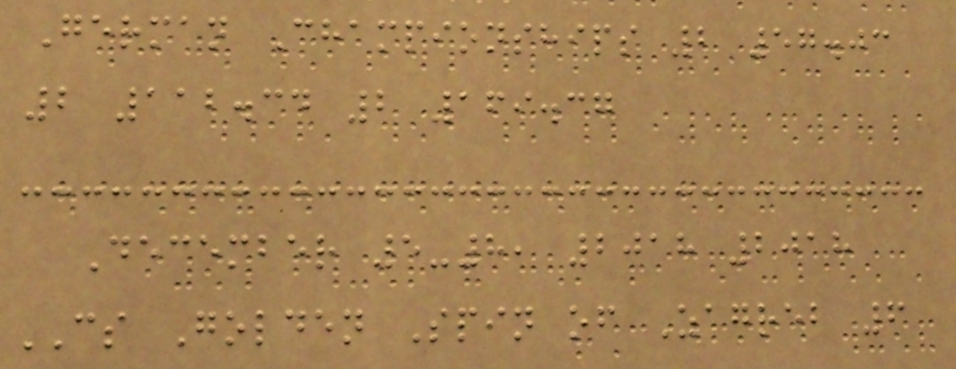German Championships 2 57.03
2 112.34 2 169.37
December 5-8, 2018 2018
CS Golden Spin of Zagreb 6
